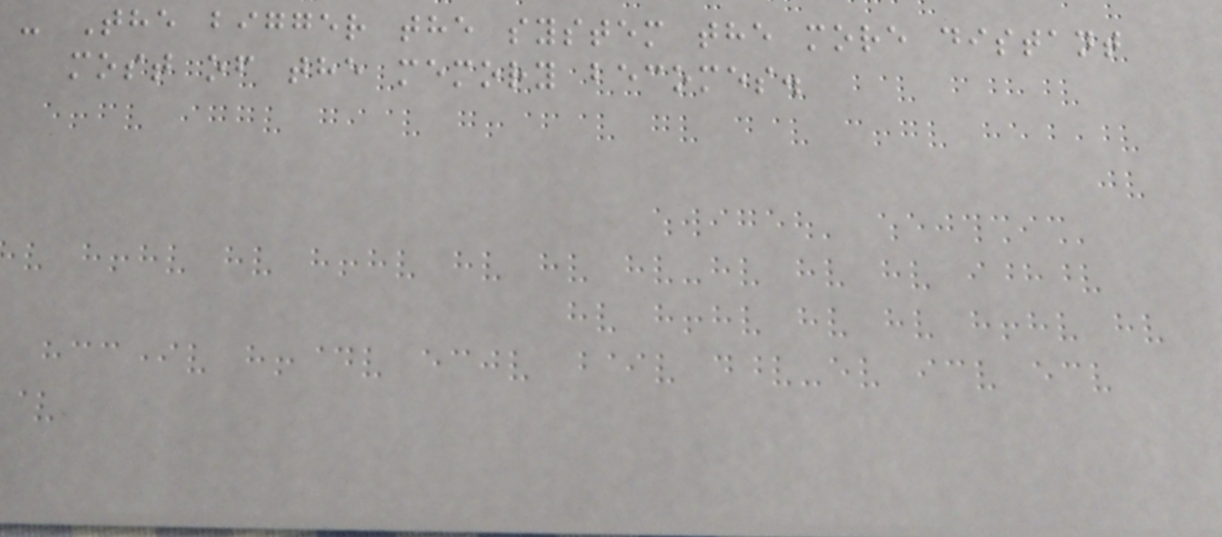- The bigger the system the more distant
most of the memory becomes.
